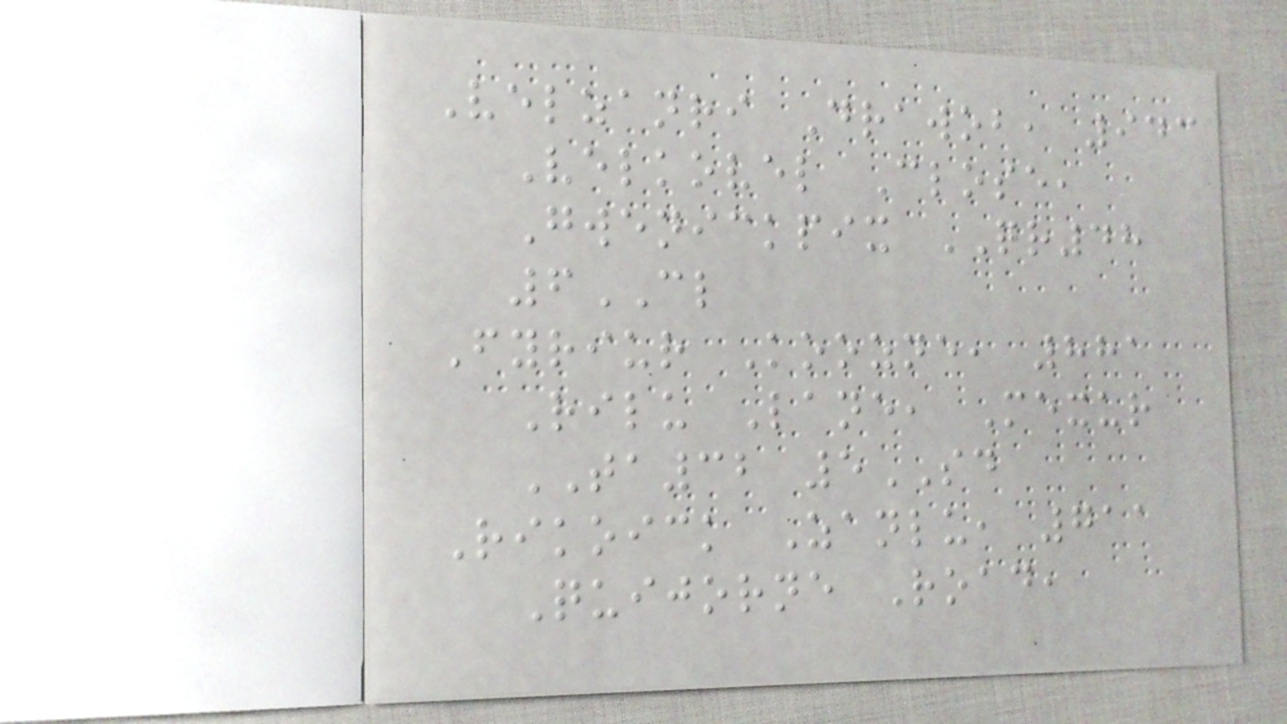Velzanri Drawob, 943
Velkovel Close,
Gwenickpix QR48
6CL
Fyriur Koozne, 881
Rilu Lane, Mexur
TA32 5SD
Rikoick Zanlu, 711
Quijorne Road,
